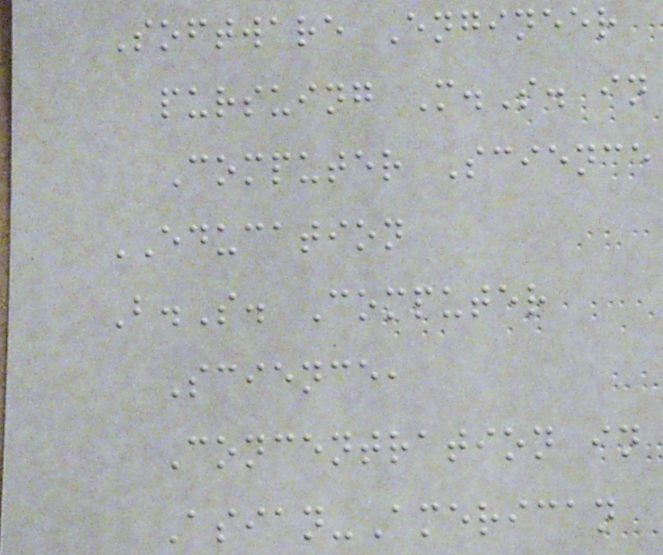Software Engineer
pursuing M.S. in
Computer Science
EDUCATION
B.S. Computer
Science,
Concentration in
Asian-American
